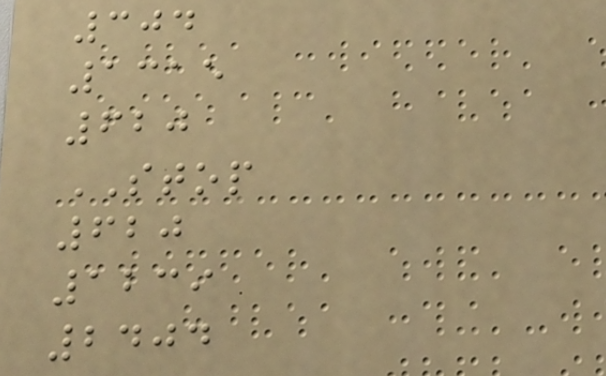304
1315
620
STOP
620
1239
2404
